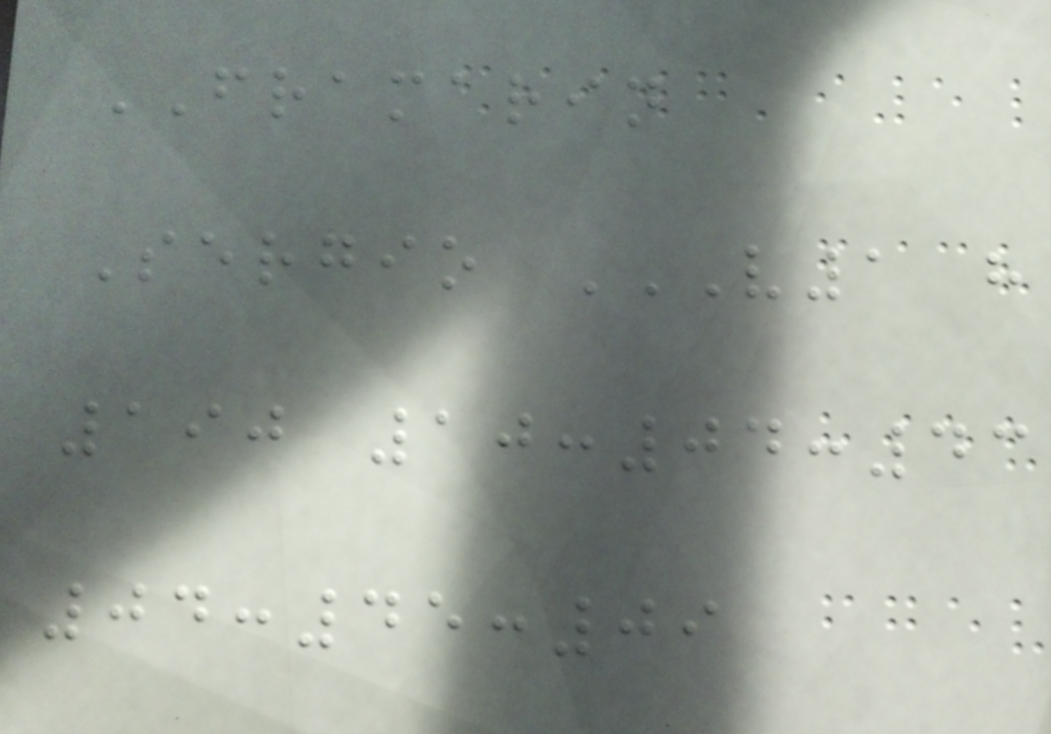FRAMARIN
Sergio V1 H
190 10:04:43
04:45:09
